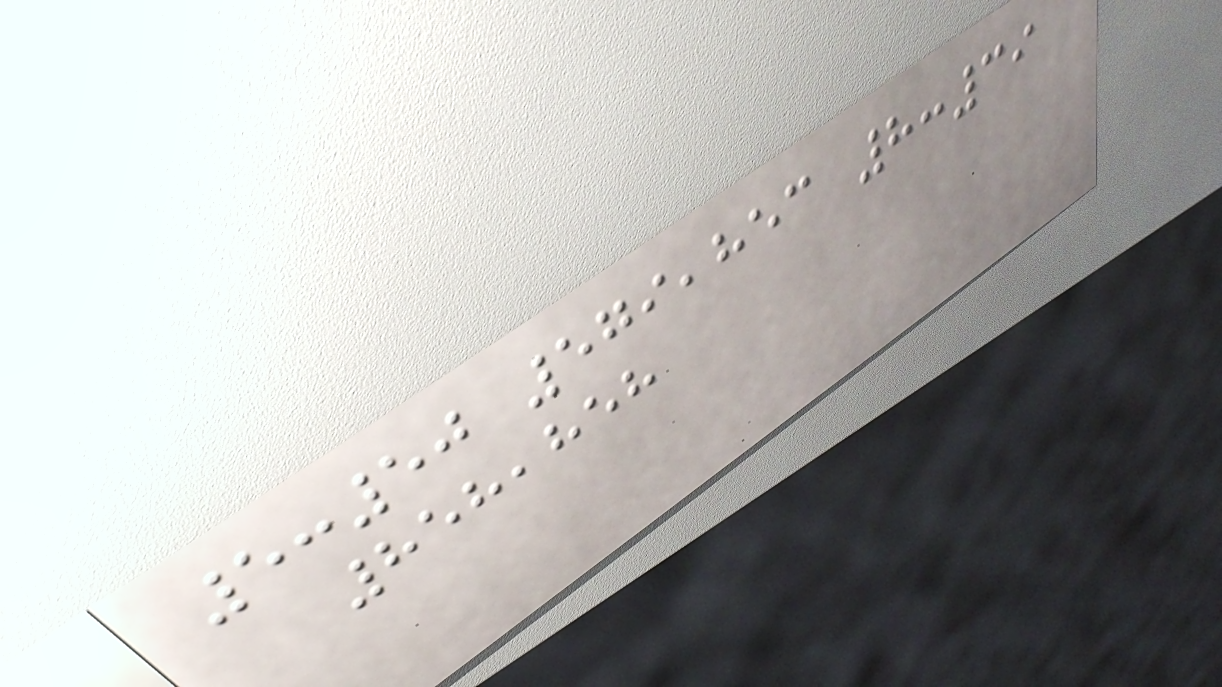5:50 579,853 8:39
858,858
